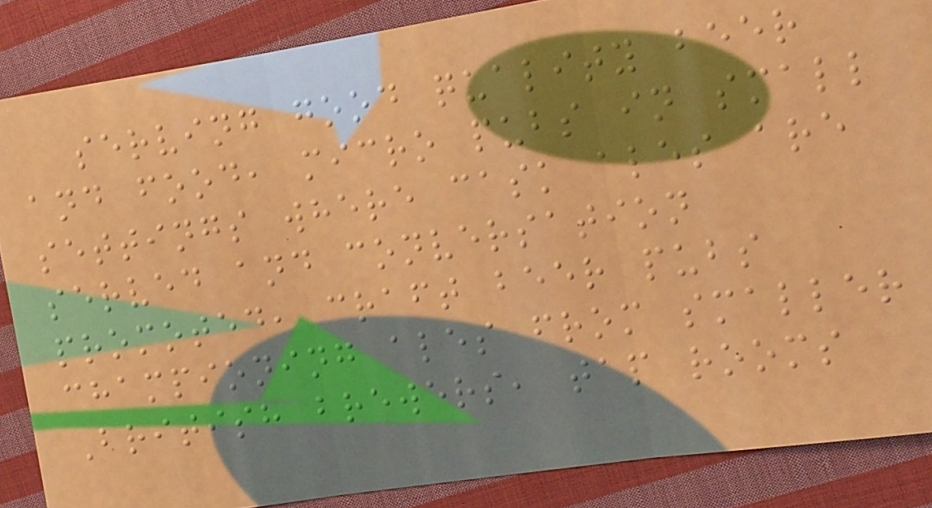serving good quality beer
and food, micro pubs in small
settings where cask ales are
served and conversation
promoted, craft beer pubs
championing ales from smaller
British brewers, tap rooms
